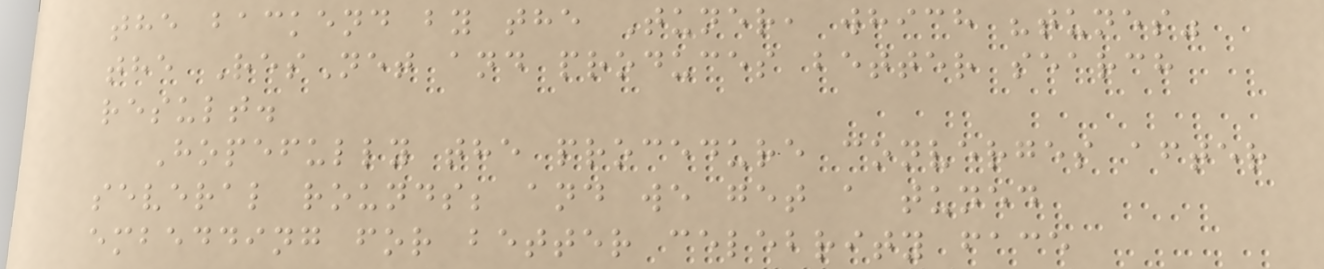the backend by the Tuner, which "tunes"
the ResNet and produces better search
result.
Hopefully the procedure converges after
several rounds; and we get a tuned
embedding for better celebrity face
